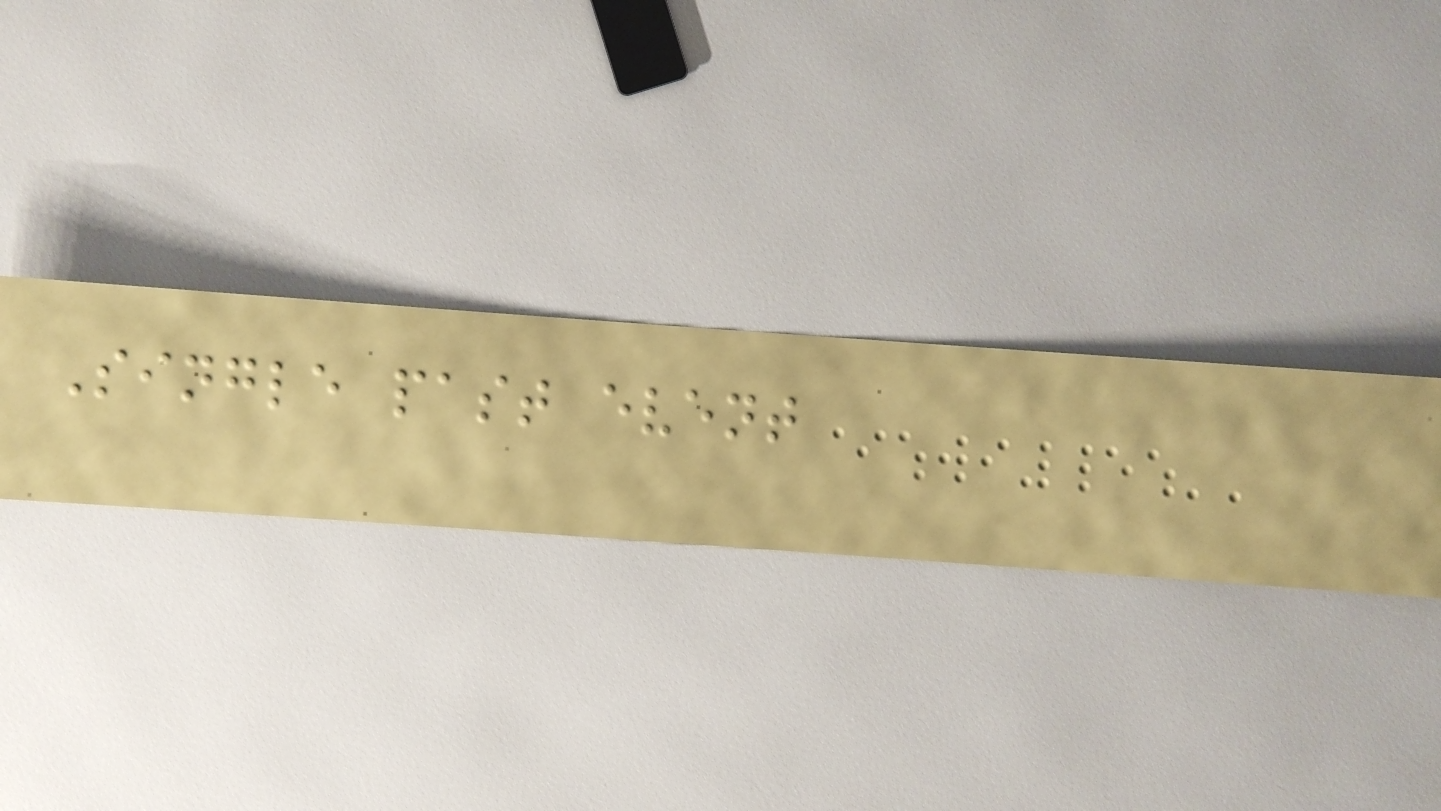Single past event
